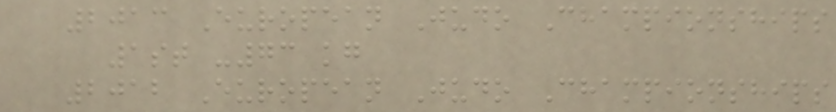2013 European Judo Championships
1st -73 kg
2012 European Judo Championships
